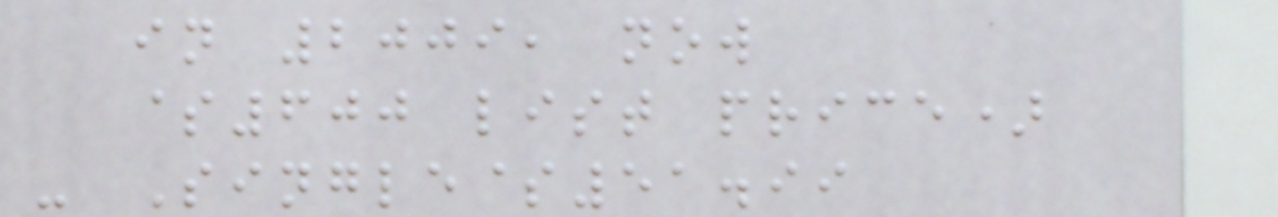in 2009, now
$600 list price)
- Single$51.99
